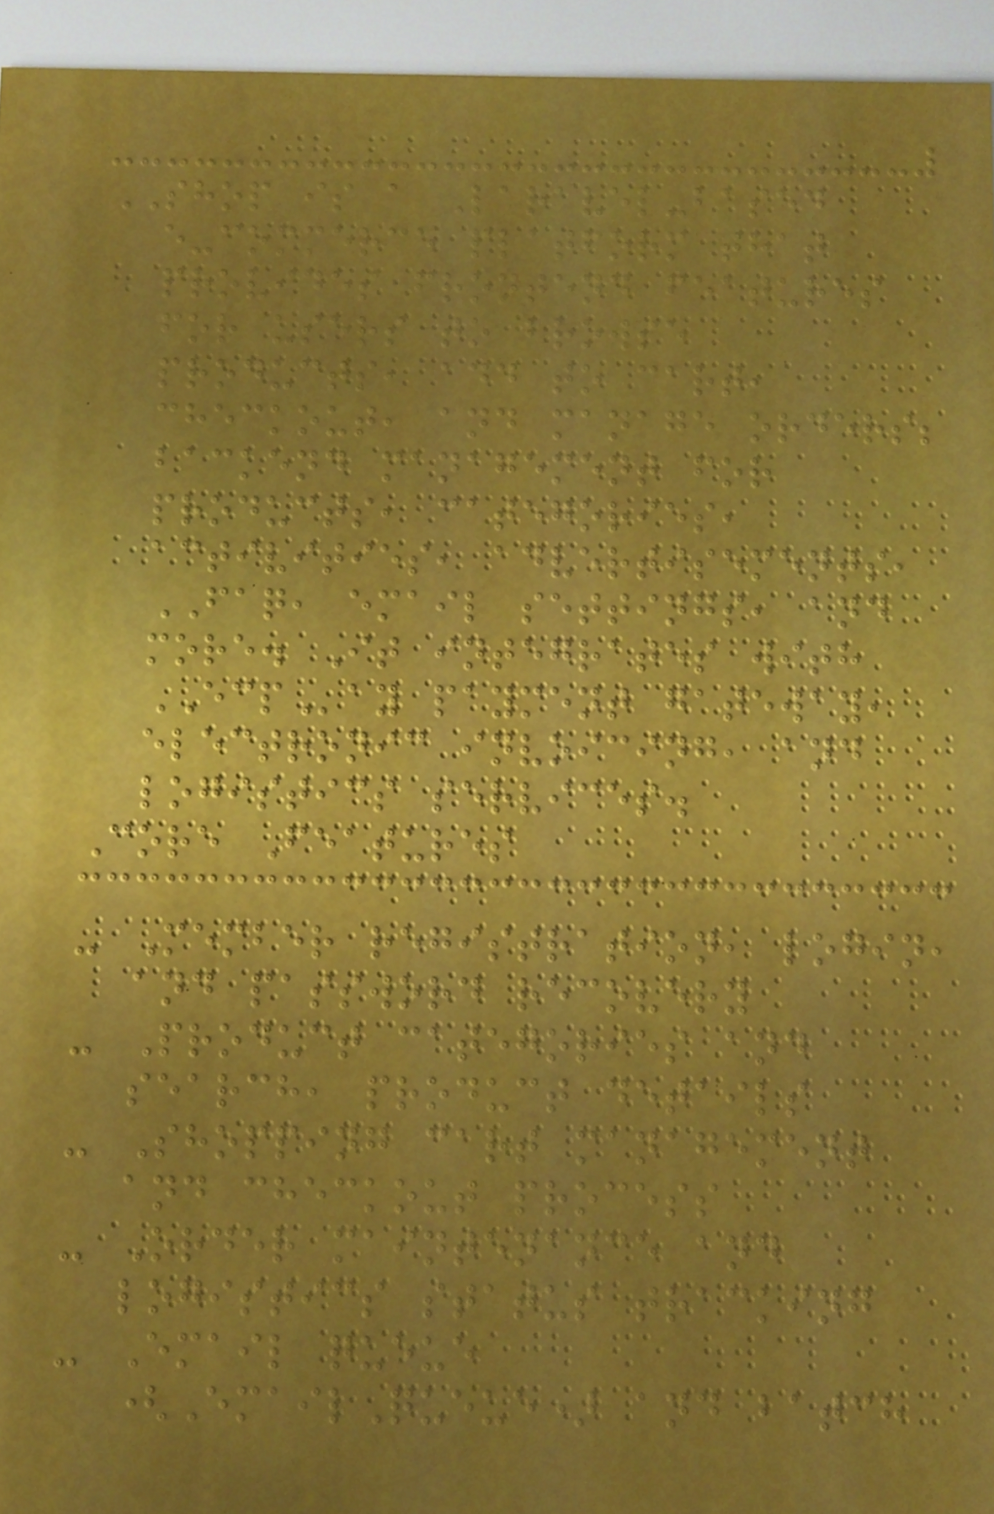SHOP is a Laravel-based
e-commerce platform that
provides frontend features
for users to browse
products, add to cart,
checkout, and manage orders;
backend management for
products, categories,
activities, advertisements,
FAQ, email settings, and
more. It integrates with
ECPay payment gateway,
electronic invoicing, and
logistics services.
Core Features
- Member registration, login,
and password recovery
- Product categories and
search, product details
- Shopping cart management
and checkout process
- Order maintenance and
logistics status tracking
- Email queue
(EmailQueue) and batch
